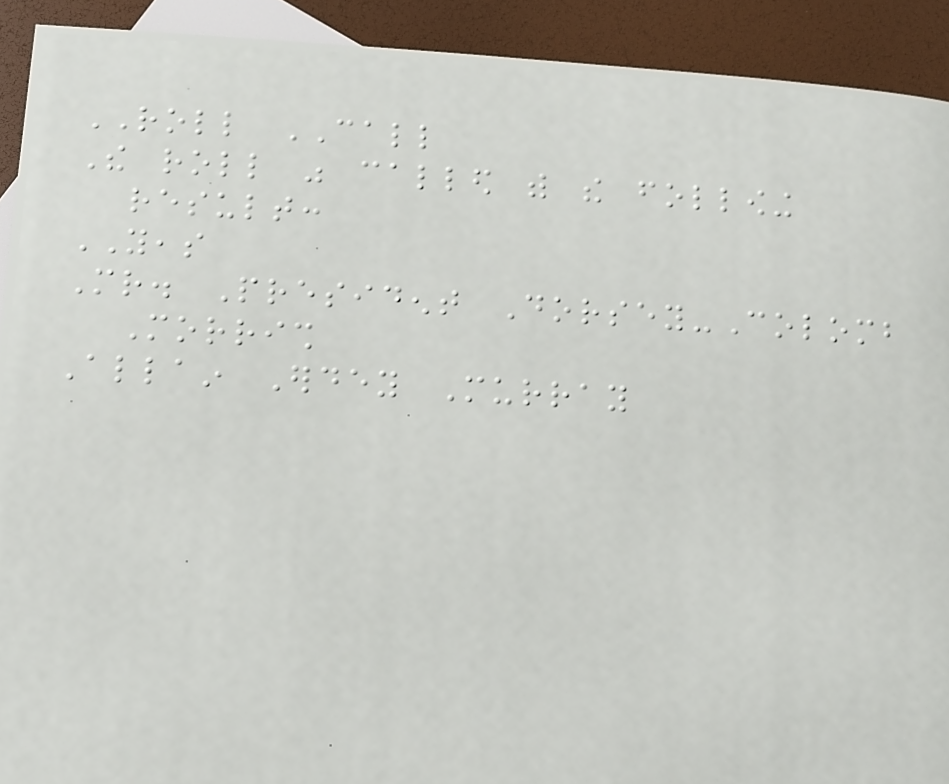ROLL CALL
The roll was called with the following
result:
YEAS
Mr. President Dorsey-Colomb
Morrish
Allain Erdey Murray
